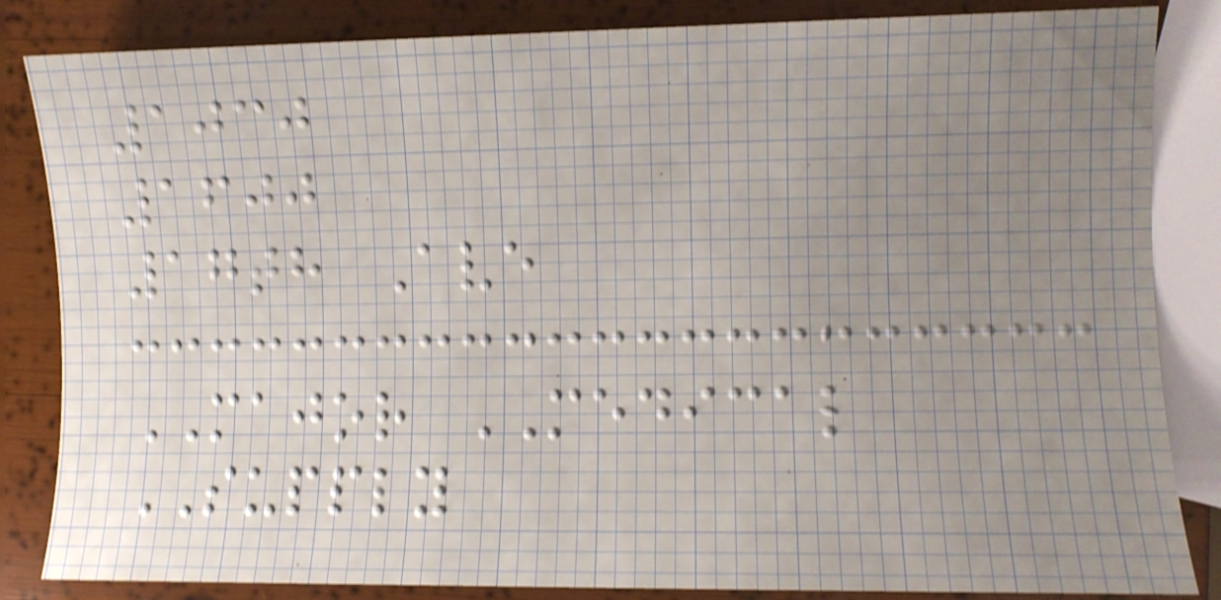1030
1600
17th Ave
MAJOR MEDICAL
SUPPLY
